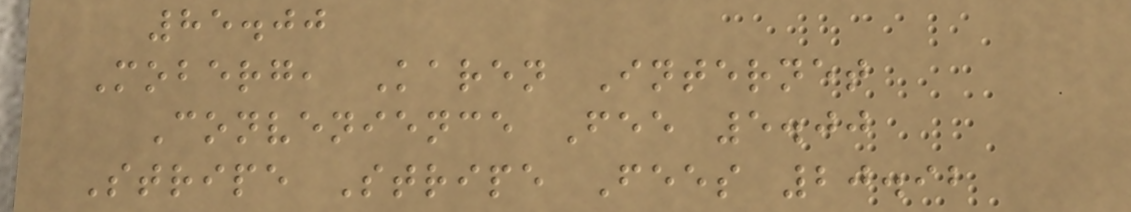85.00
Moberg, Karen Internet
Convenience Fee 5.00
Stripe Stripe Fees 20.92
